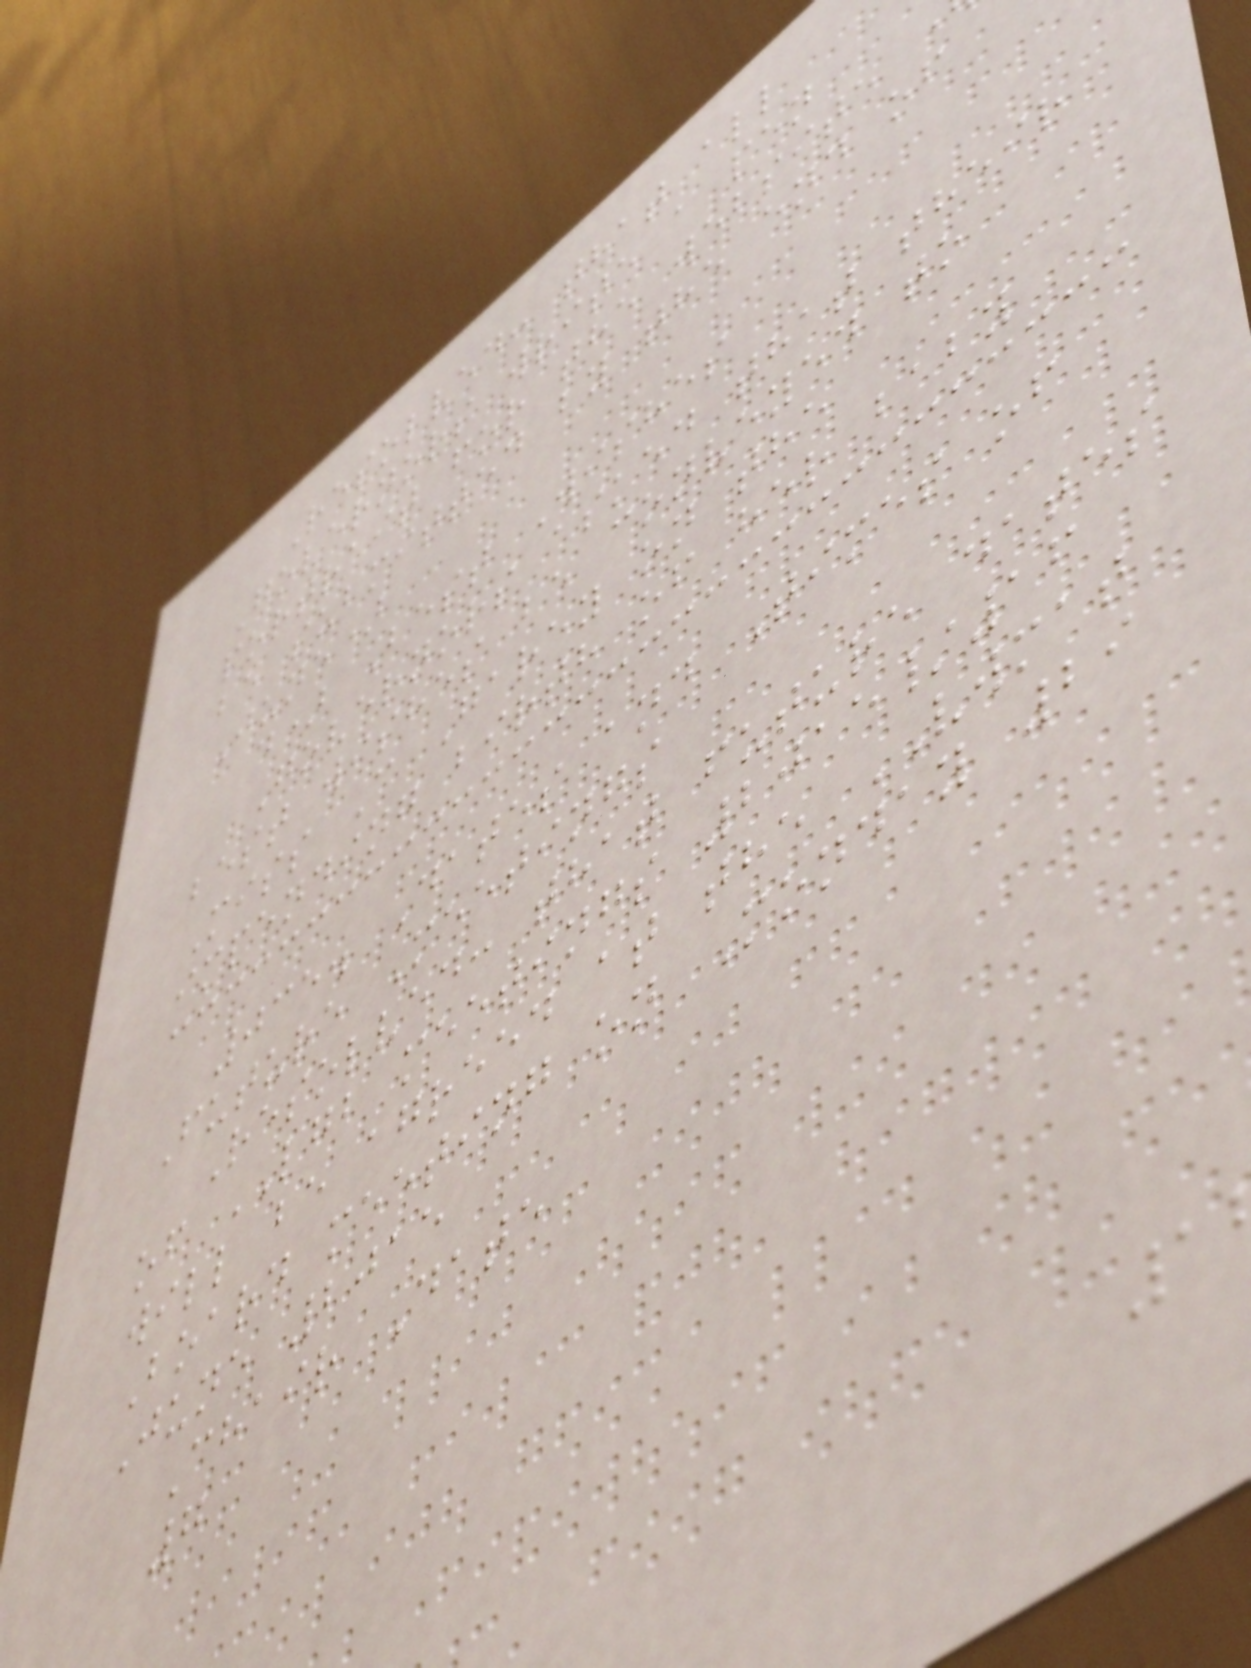Resolved: that all
Governors write a pen
portrait for the website
be submitted by the end of
June)
d) Best Wishes
Governors asked that their
best wishes be conveyed to
Miss C Garey on the
impending birth of her baby
035. Dates and Times of
Future Meetings
Resolved: that future dates
of LGB meetings 2015/16
will be agreed at the VWMAT
Board meeting on Monday 29
June 2015
Chair Date
7
